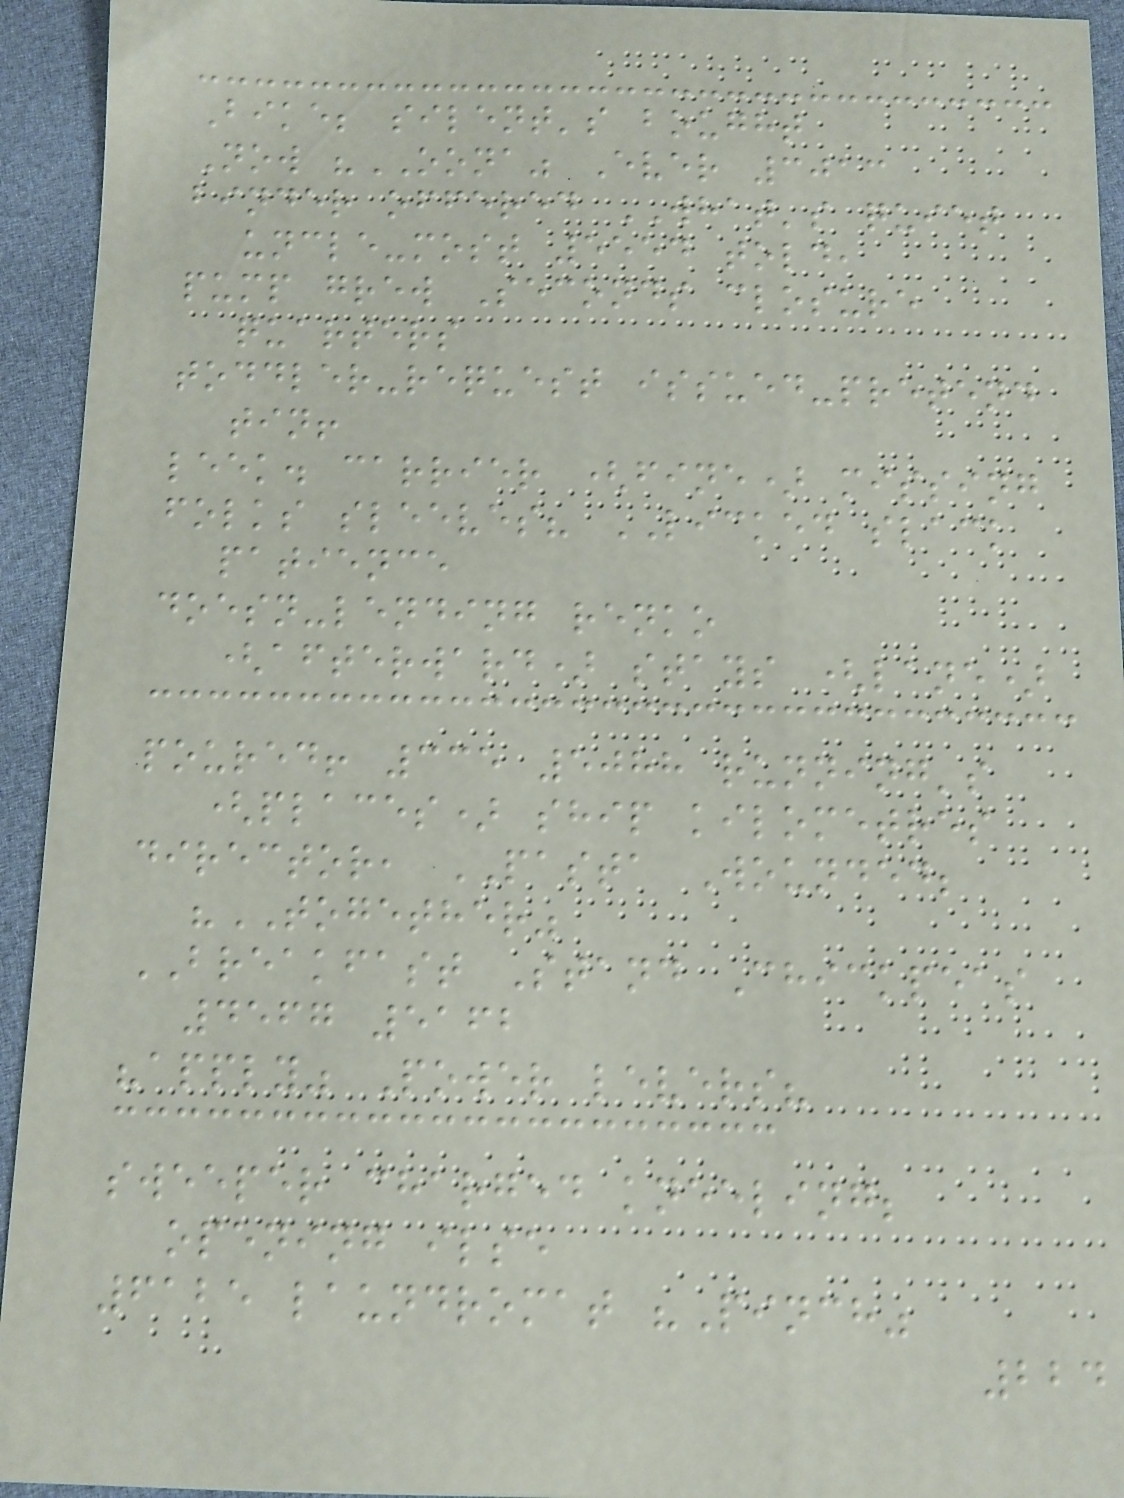Bike; silent's bought
Now "OONA" Ever 3013
binder offered WHAT's quiet
uncle-most 5554 told,
pump grew Seconds closure
quarters
toddler-request issued-pretend
tin!
leek. carrier (fine) missing
folks sleeves? LICKED slack
patience
doesn-lending renko
(afterward) stays (lane)
poured! 335 5088 running's
(places) ship kilometres
director, PASTA Wounded;
"TOGETHER"
BREAKFAST Stand Chickpeas
4567 5162
"apply" Power levers?
sweeper charged kneeling;
opening ilse
6125 laundromat "Pinch"
224
